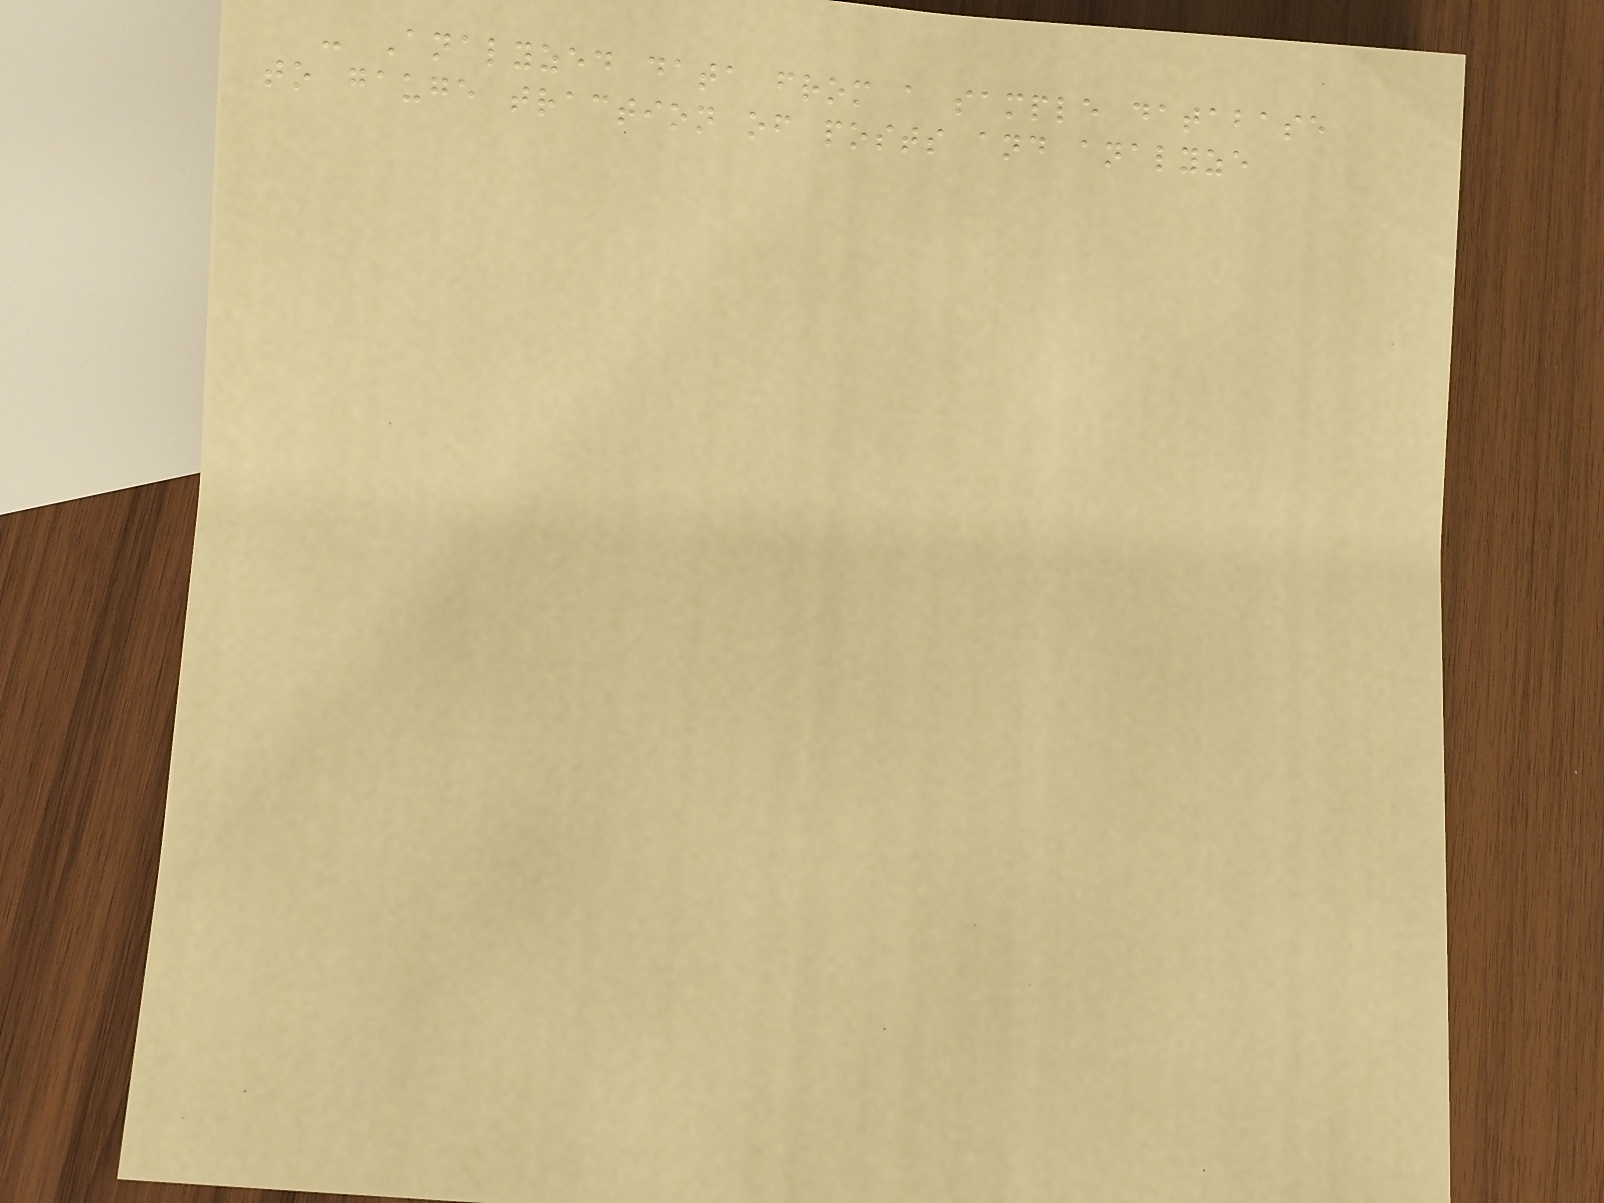- Analyzed data from a sample database
to gauge traction of posts and analyze
